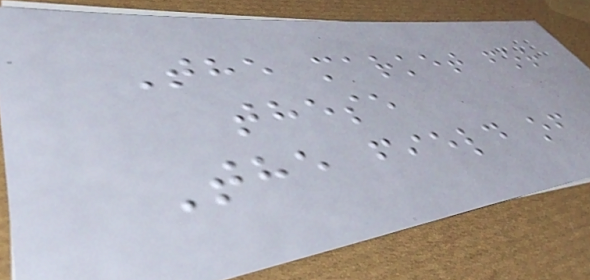The market for
these
The field of
